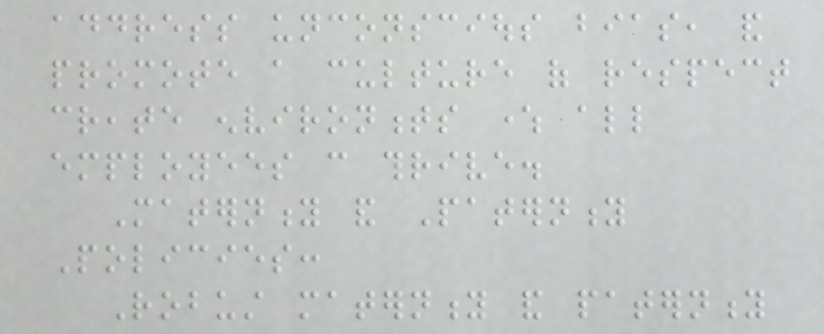address unconscious bias, and
promote a culture of respect
create environments where all
employees can thrive.
Maternity and Paternity
Policies:
Robust maternity and paternity
